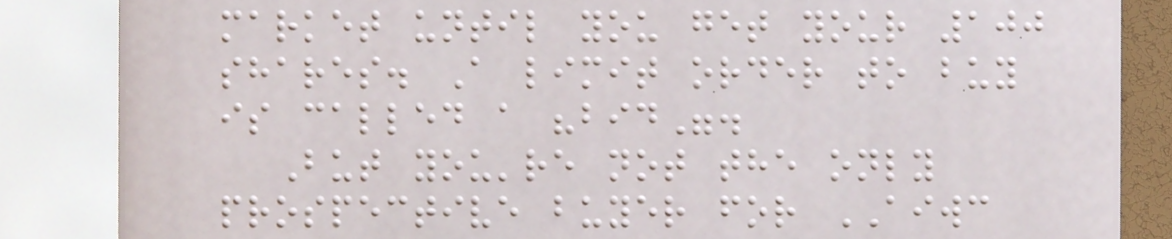market until you get your 100
shares. A limit order to buy
is called a "bid".
But you're not the only
prospective buyer for AIWC
